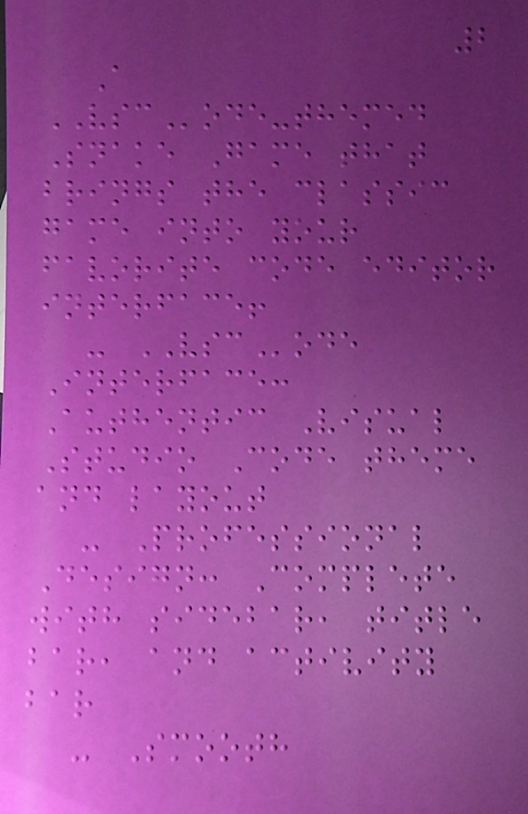2
A
VSCode-themed
Snake Game that
brings the classic
game into your
favorite code editor
interface!
- VSCode
Interface:
Authentic Visual
Studio Code theme
and layout
- Professional
Design: Complete
with sidebar, title
bar, and activity
bar
- Smooth
